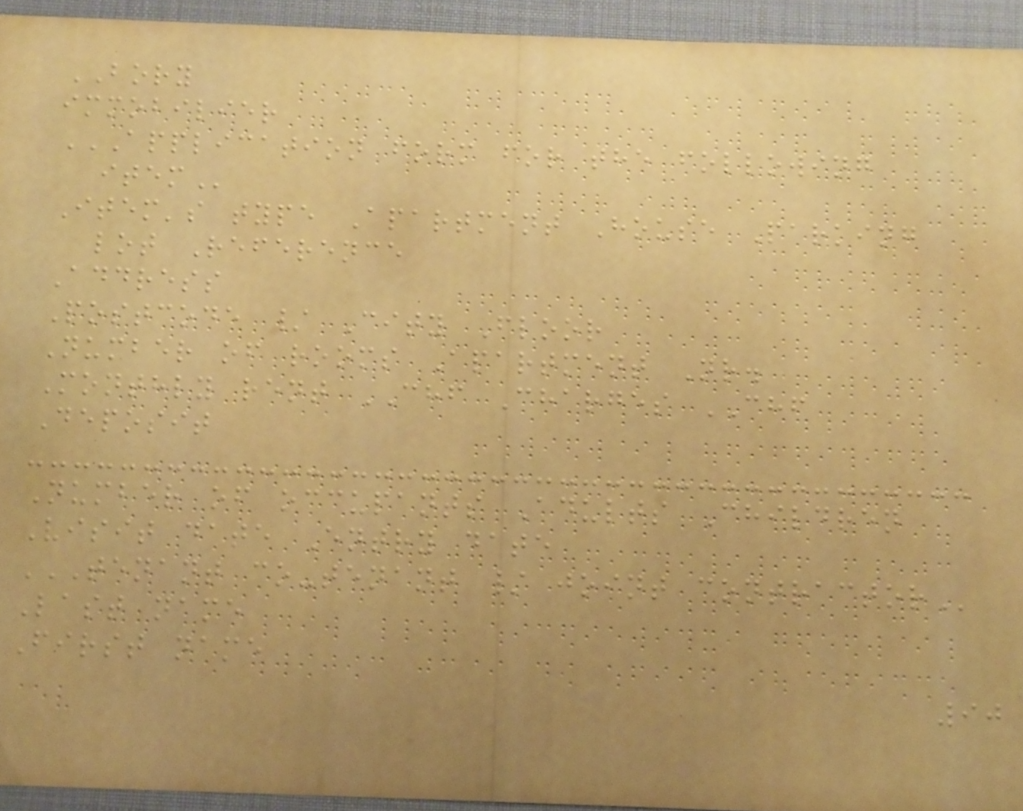BORY
immobilier
APPLICATION FORM FOR THE FOLLOWING
ITEM
Item's type Apartment House Parking
lot Reference
Address
Postcode / City Floor
Number of rooms Apartment Nr.
Monthly rent CHF Charges CHF
Deposit
Number of occupants Adults Children
Visit date Entry date
TENANT CO-TENANT / JOINT CONTRACTOR
Last name
First name
90
